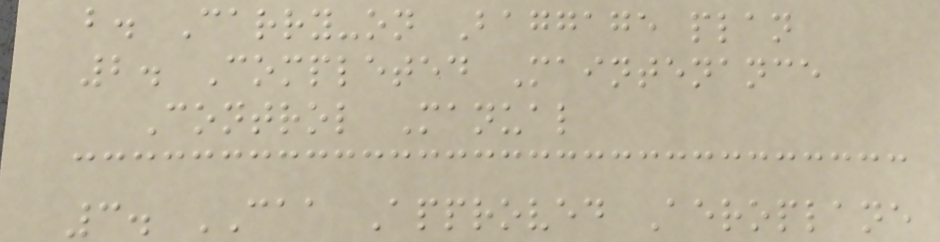b. Carry-on Baggage plan
2. Completed Maintenance
Control Manual
3. CAA Approved Aeroplane
